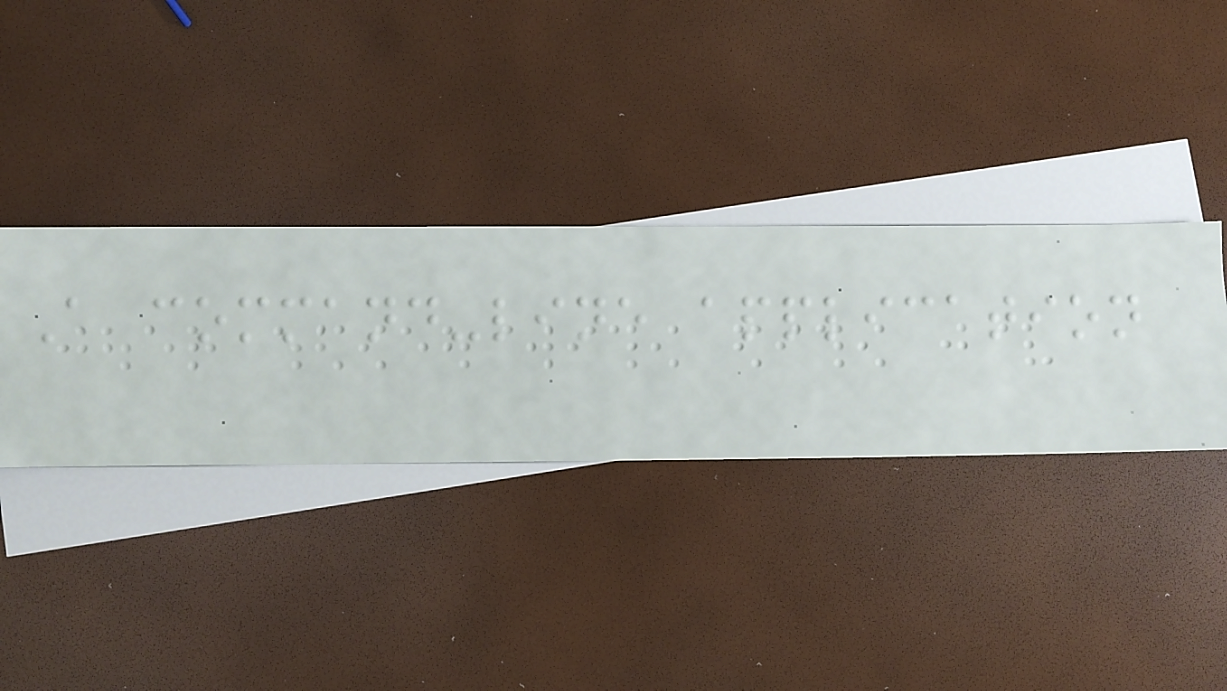A command-line application
